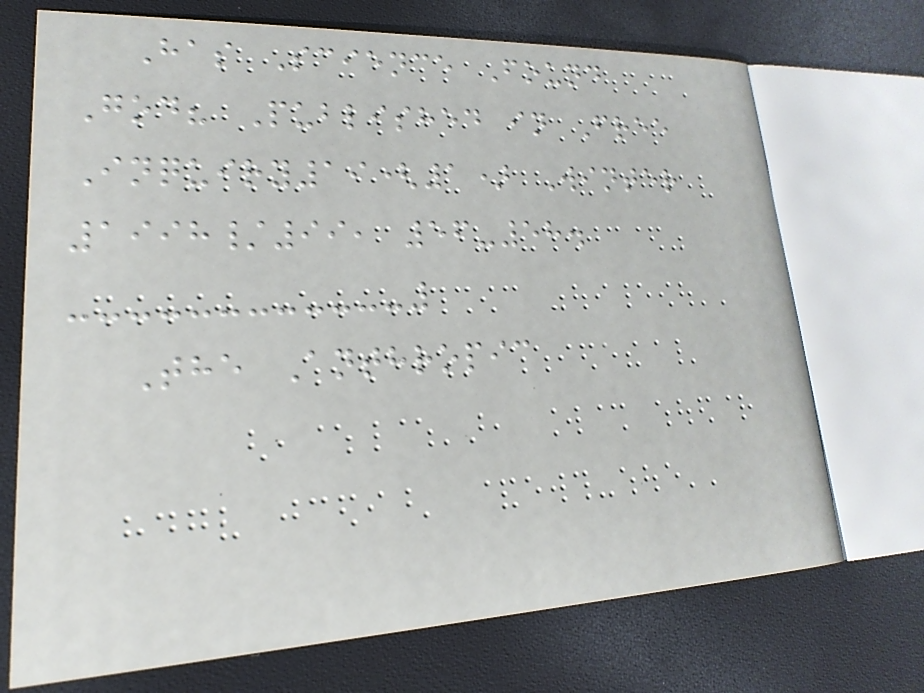Has Science Found
God? Published in Free
Inquiry19(1) Winter
1998/99, 56-58.
The Anthropic
